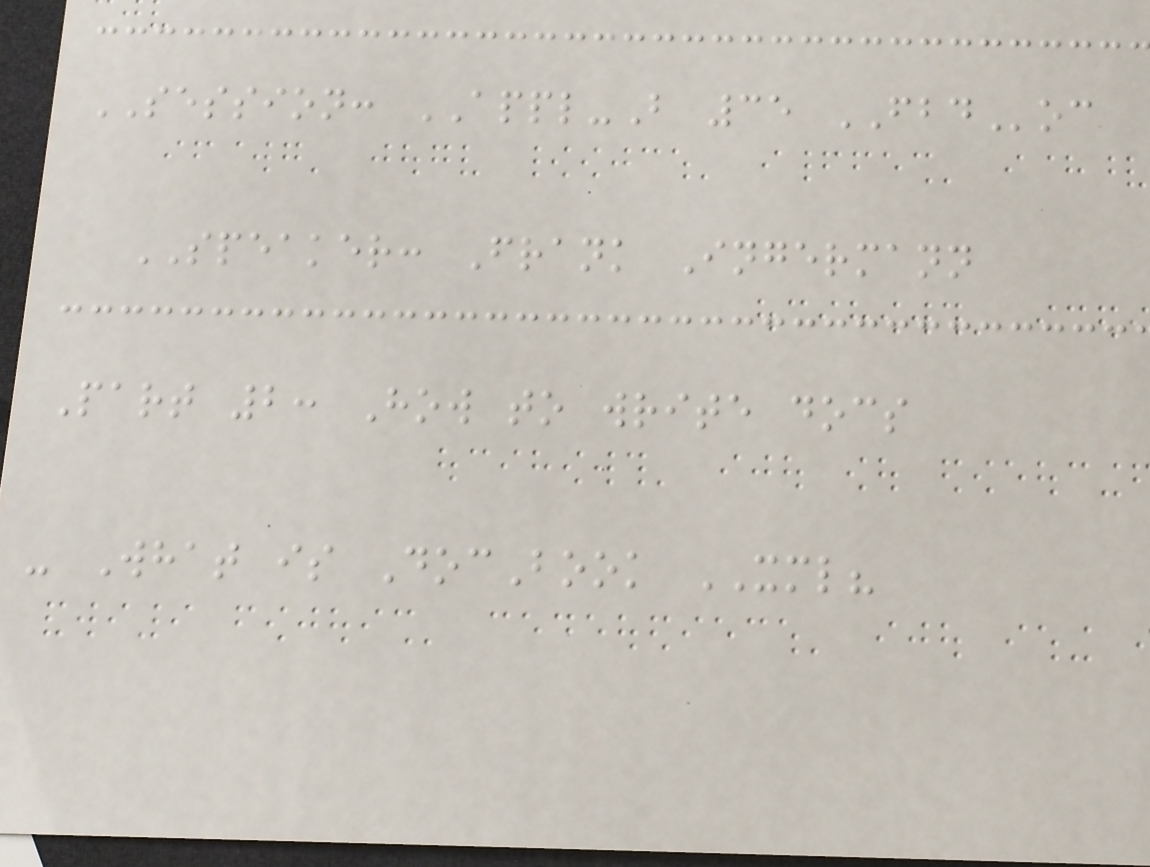SESSION: APPL-B 35 FBDoc
SPEAKER: Frank Ingermann
Part 2: How to write docs
- What is DocBook XML?
